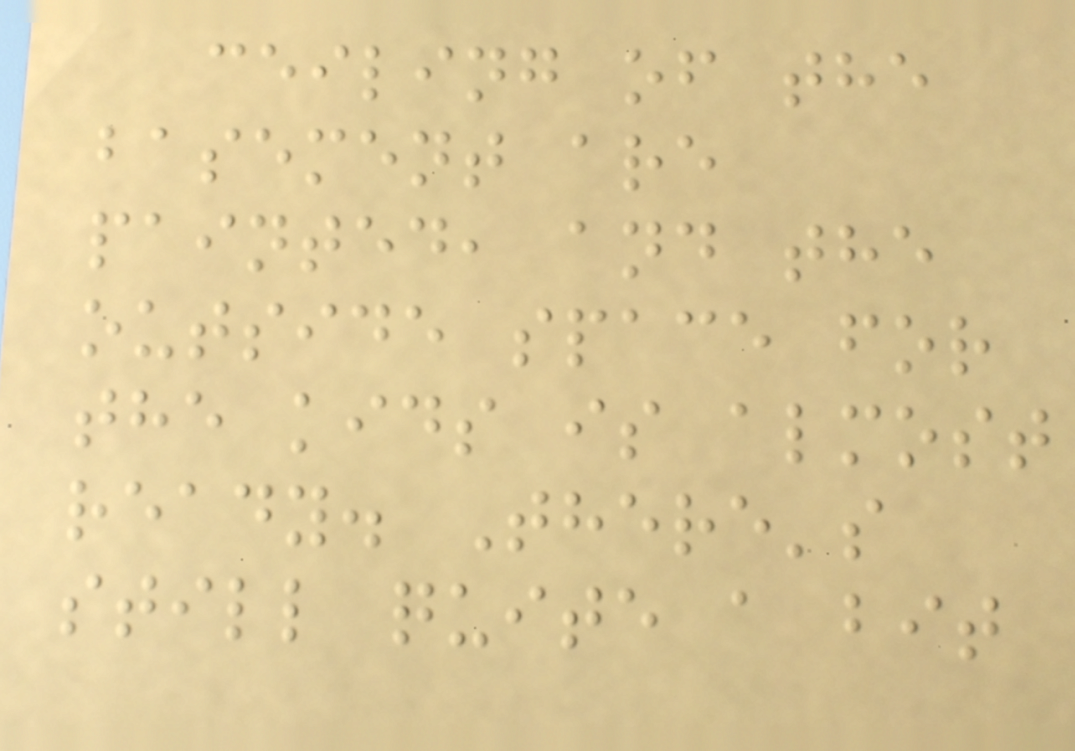ceiling of the
basement are
painted, and the
outside space for
the kids is almost
ready. There's
still quite a bit
